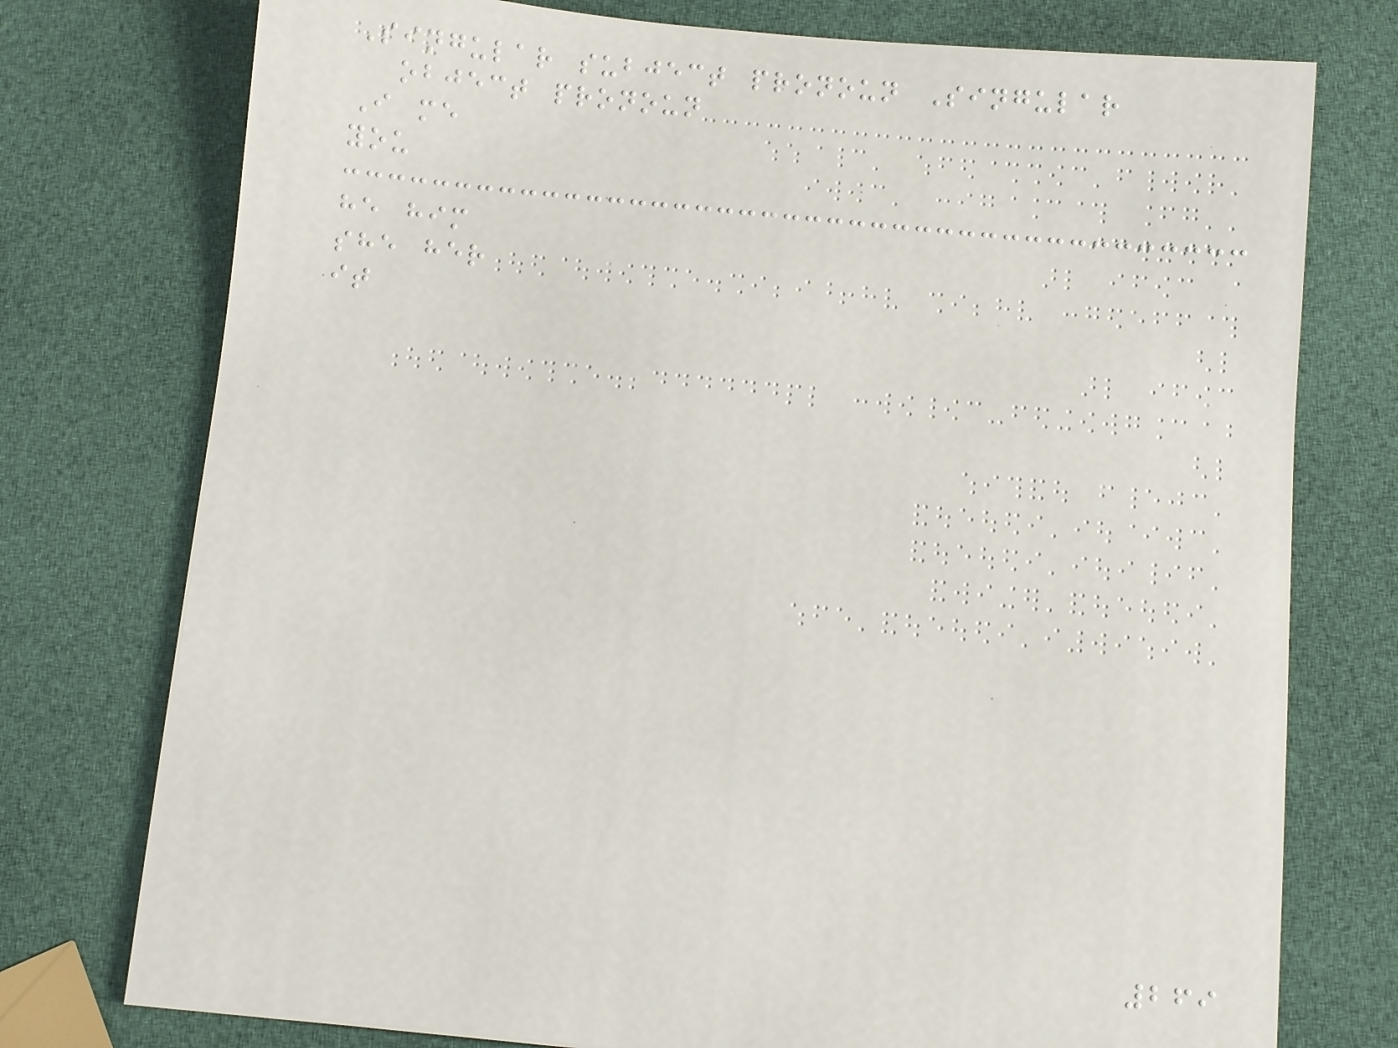Singular subject pronoun Singular
object pronoun
I me
you
he him
she her
it
269
